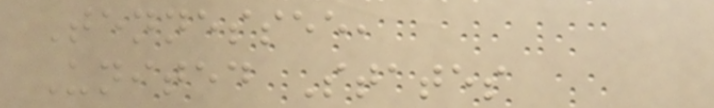Tennessee,
United States
